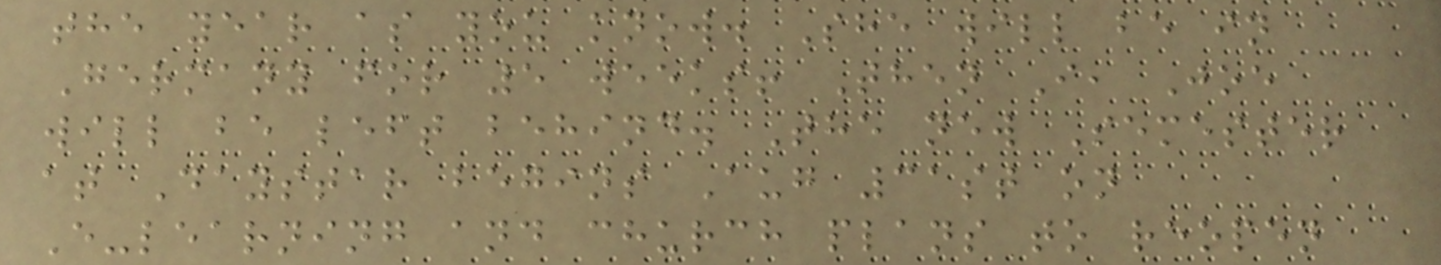the year as you know. She will be in
Germany for 5 weeks! Then I, Joe
will be left behind. The new Semester
at Daystar begins Aug 31st on
E-learning and church plans to reopen
